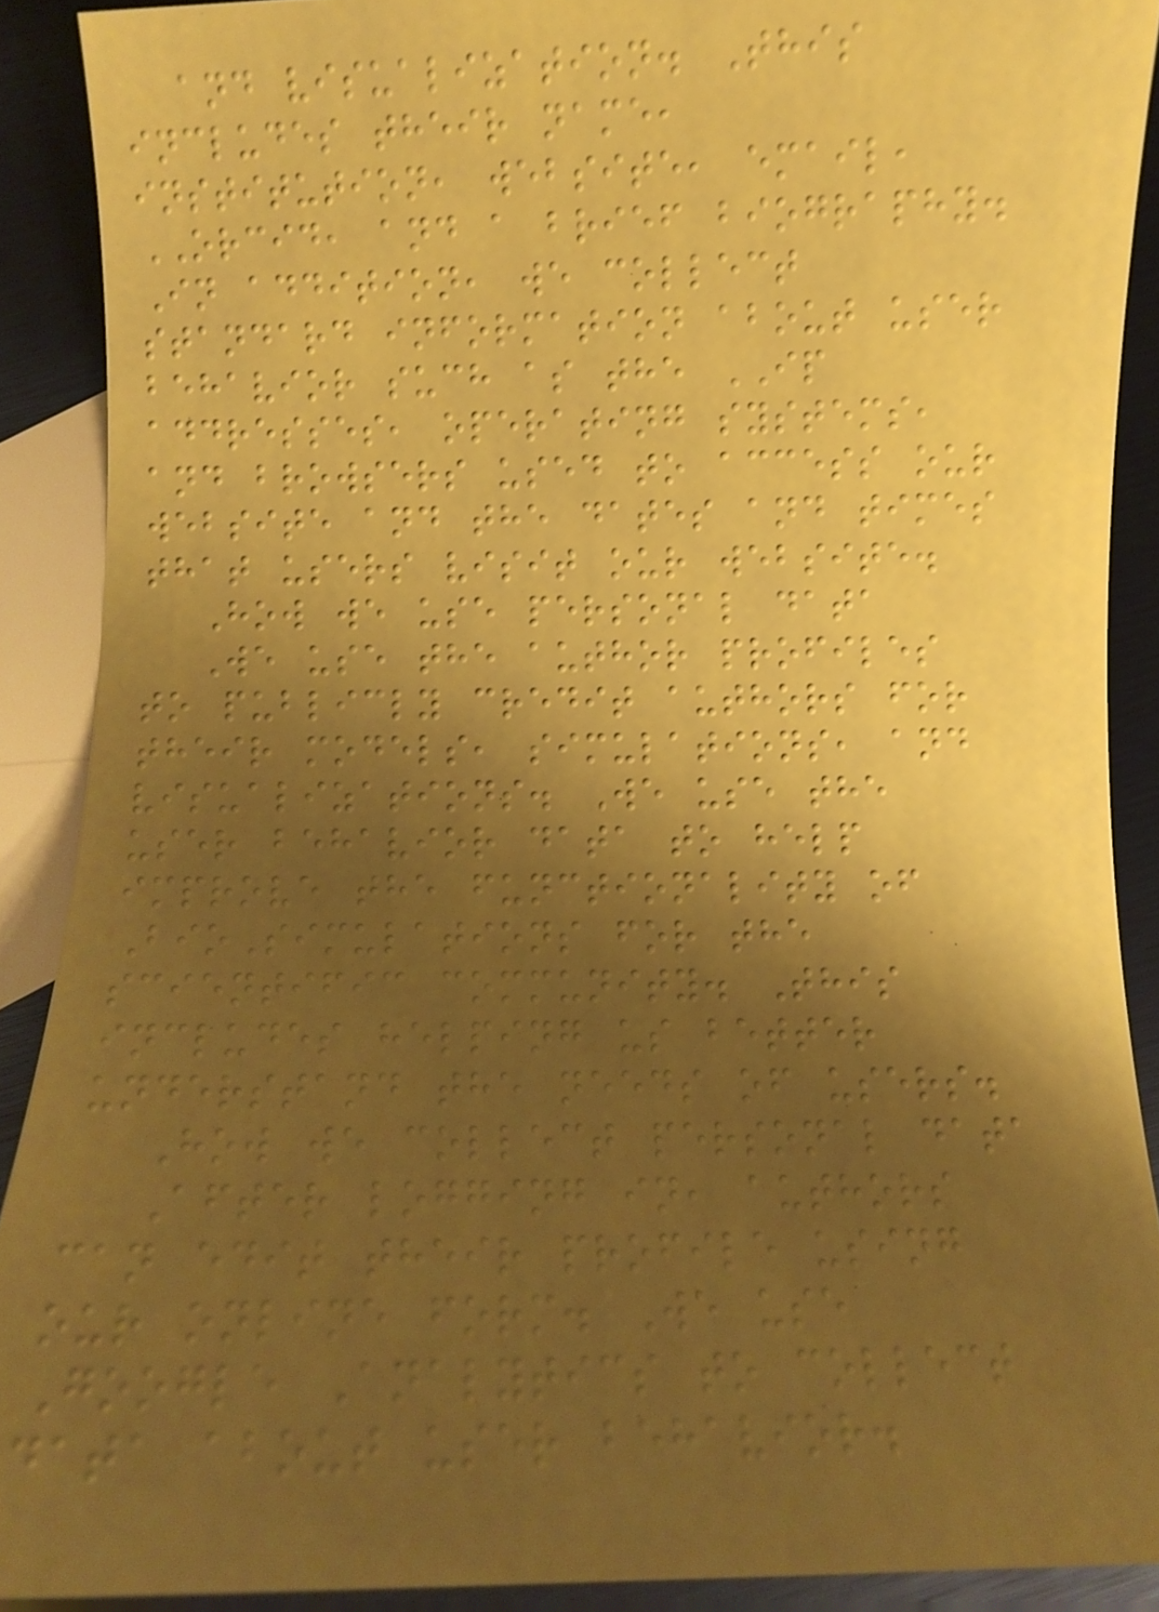and visualization. This
includes their name,
institution, website, email,
ORCID, and a brief biography.
In addition, we collect
standard information about user
behavior such as the IP
addresses, operating systems,
and browsers used to access our
website and the dates and times
that users visit our website.
How we use personal data
We use the author profiles
to publicly credit authors for
their models, simulations, and
visualizations. We use the
user behavior data to help
improve the functionality of
BioSimulations for the
scientific community. This
includes helping us better
understand the needs of users.
How we collect personal data
After logging in, authors
can edit their profile using
our online form. We use
Google Analytics to collect
data about user behavior.
